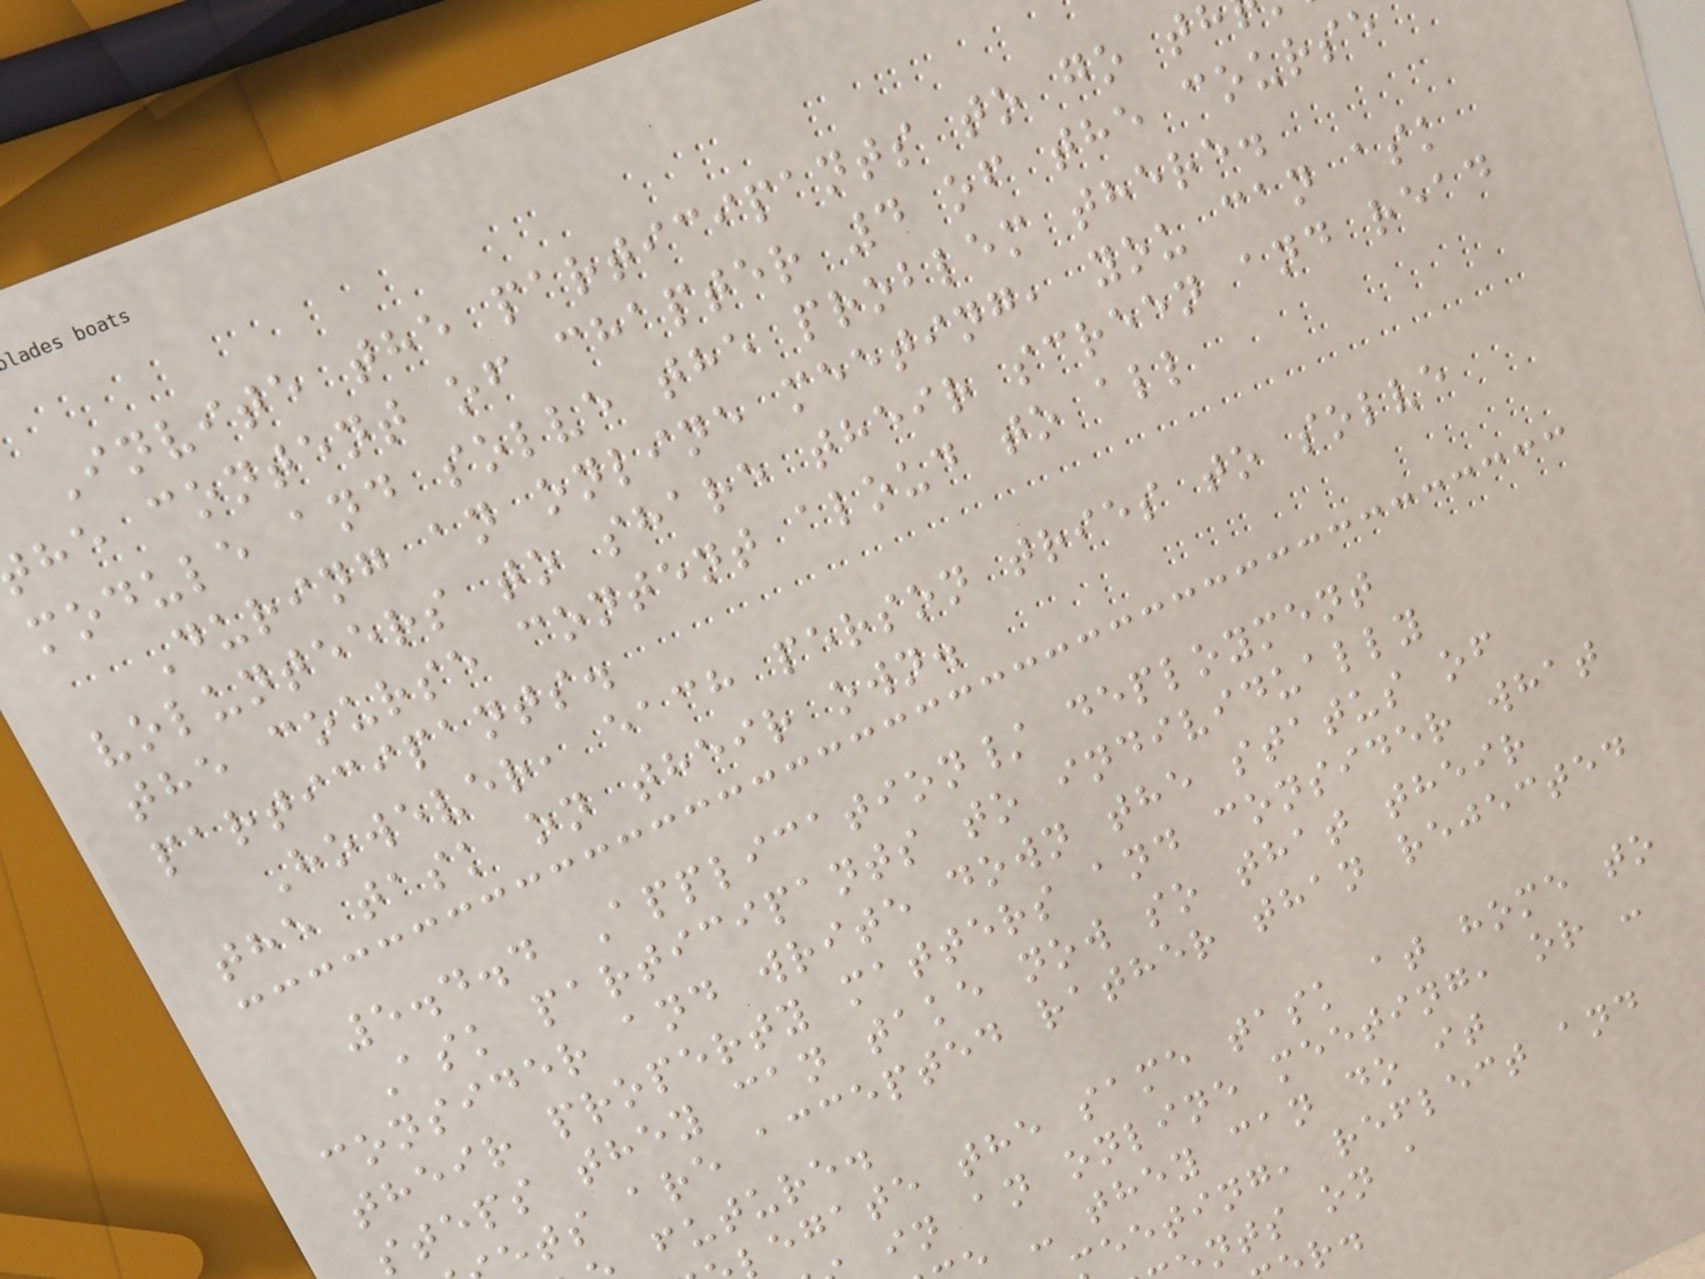Invite the participants to go t
he content of chapter 4 of the course
module and solve the problem there.
During an online meeting, you can ask
volunteers to share their screen and read
the course content aloud to all
participants.
However, each person tries to solve
the task on their own.
5.4.4 Application/ deployment
Ask participants to individually
consider and write down the status of
their property matters and consider what
steps they can take now so that their
ets are accepted rather than rejected
future.
egate the same task at home to
in an online meeting, or -
- they can do it
eeting, reflect and
nts on a
